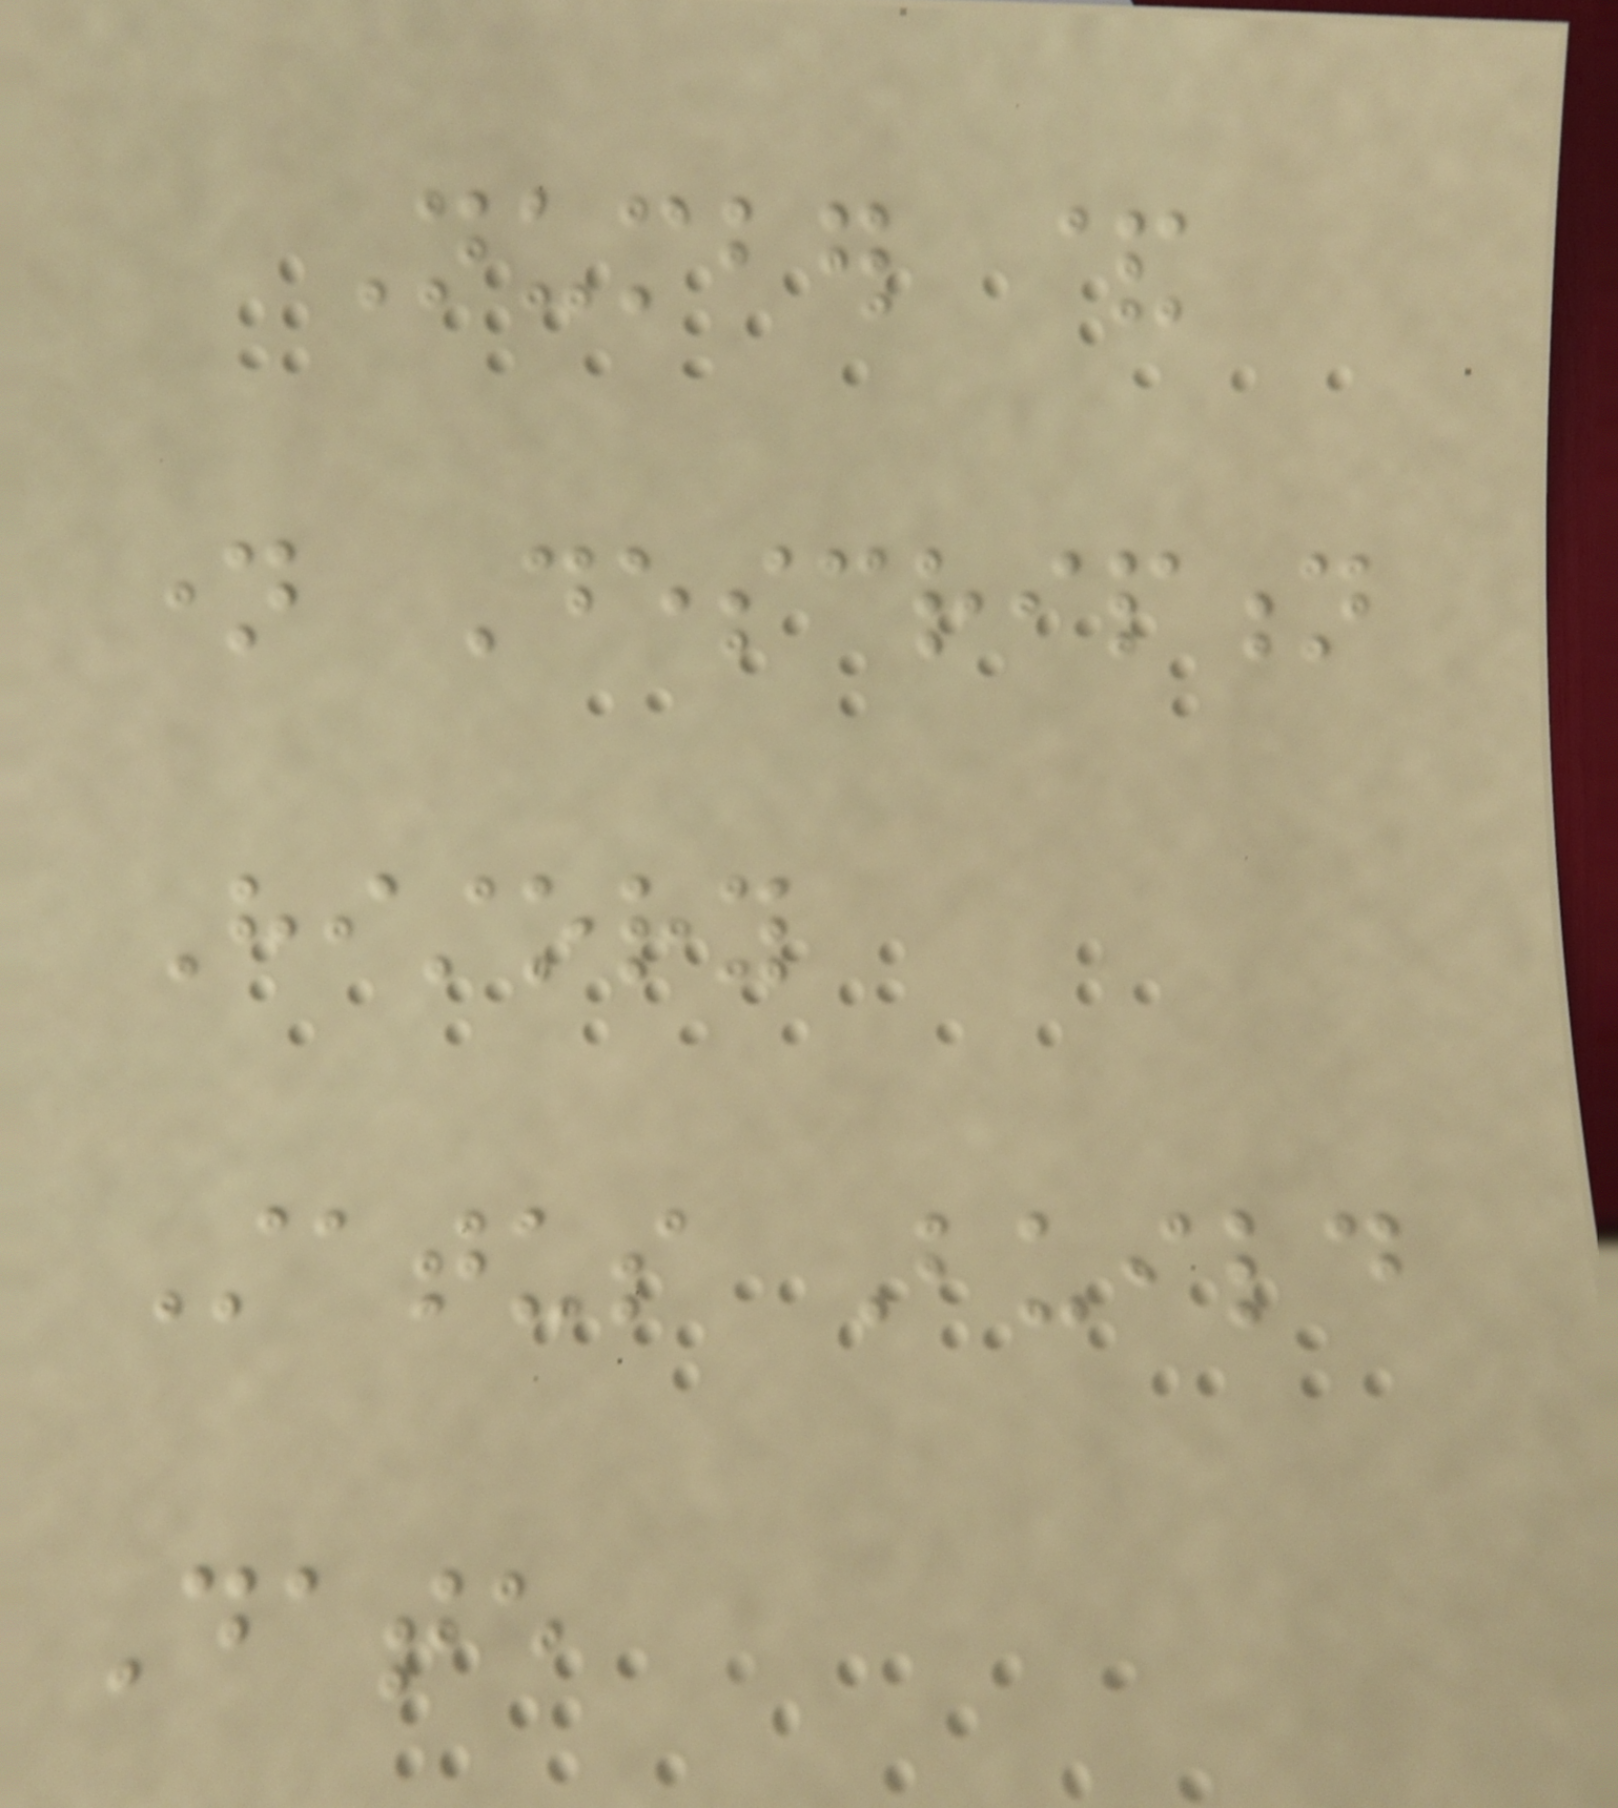Number &
name Description
History
Status Build
Date
